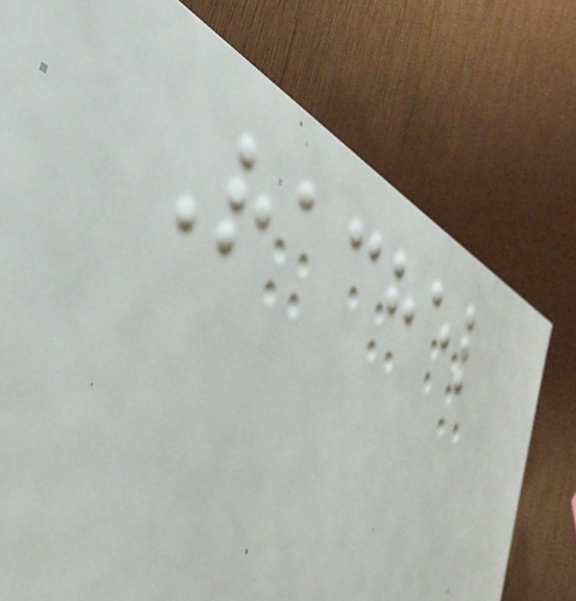Rachel
